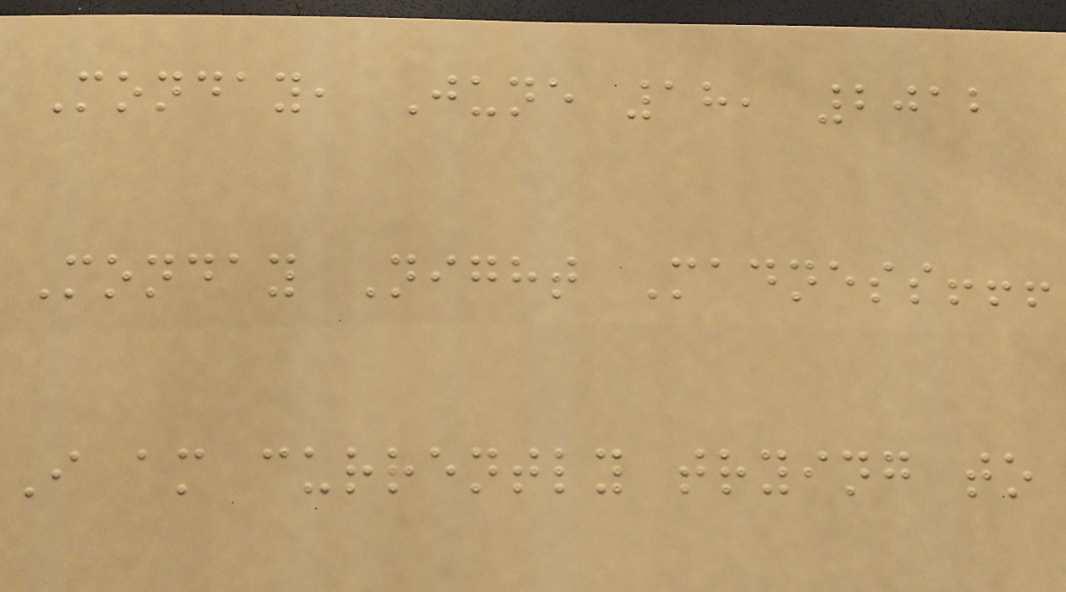Monday, June 18, 2012
Monday Night Madness!!!
I am currently trying to
